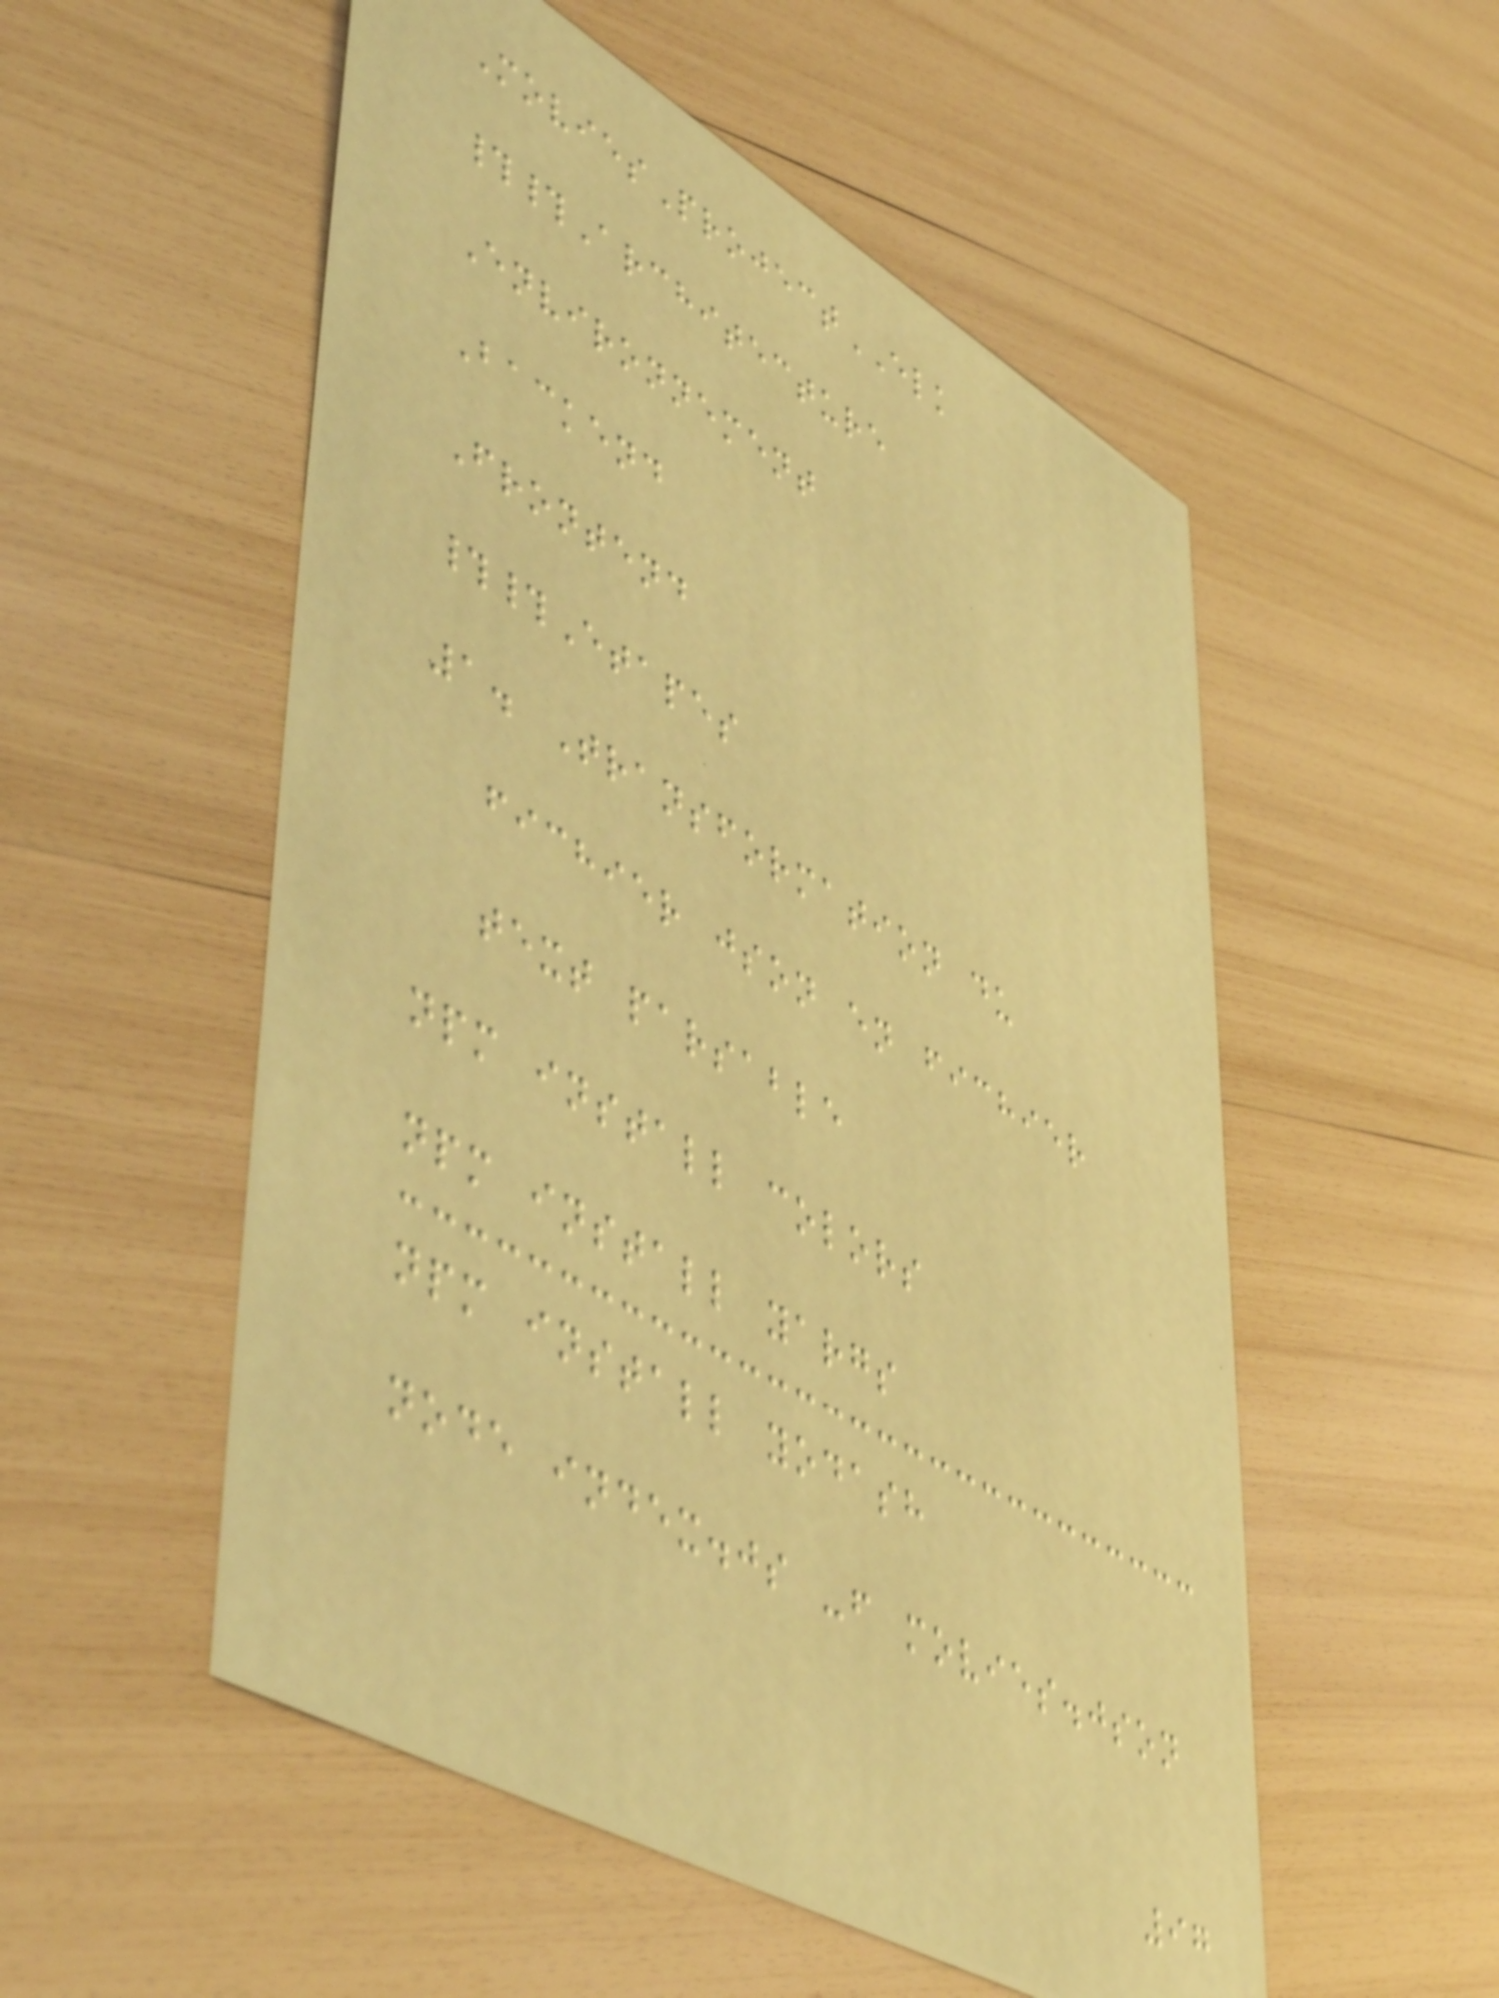MoviesProjectELK
##Architecture
Environnement
Backend
Frontend
##Etapes
1. Transformation du
fichier json en fichier
text parsable
npm install colors
npm install yargs
npm install yodash
node index.js -f movies.json
97
